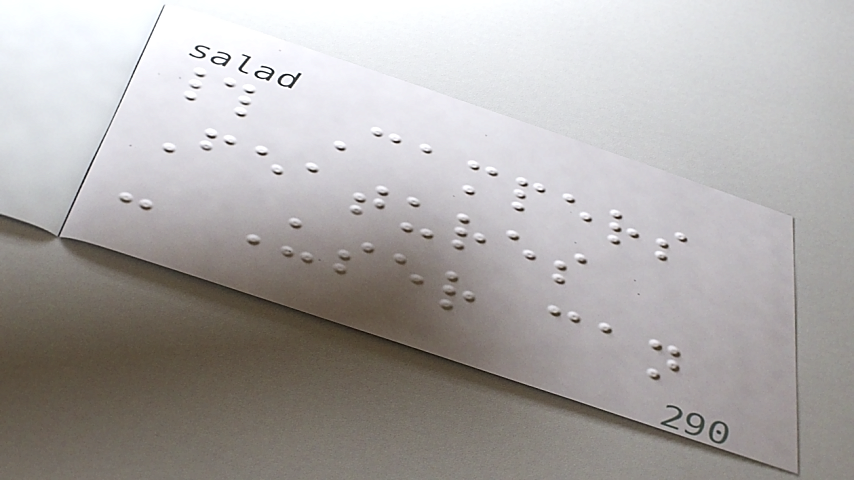# Campers
Features
- User can
